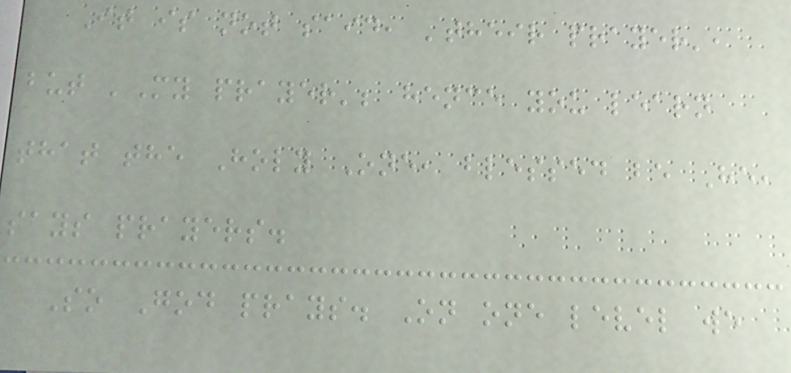It is not said, 'their prayer',
but 'My prayer'; hence you learn
that the Holy One, blessed be He,
says prayers.
So God prays. On one level we
